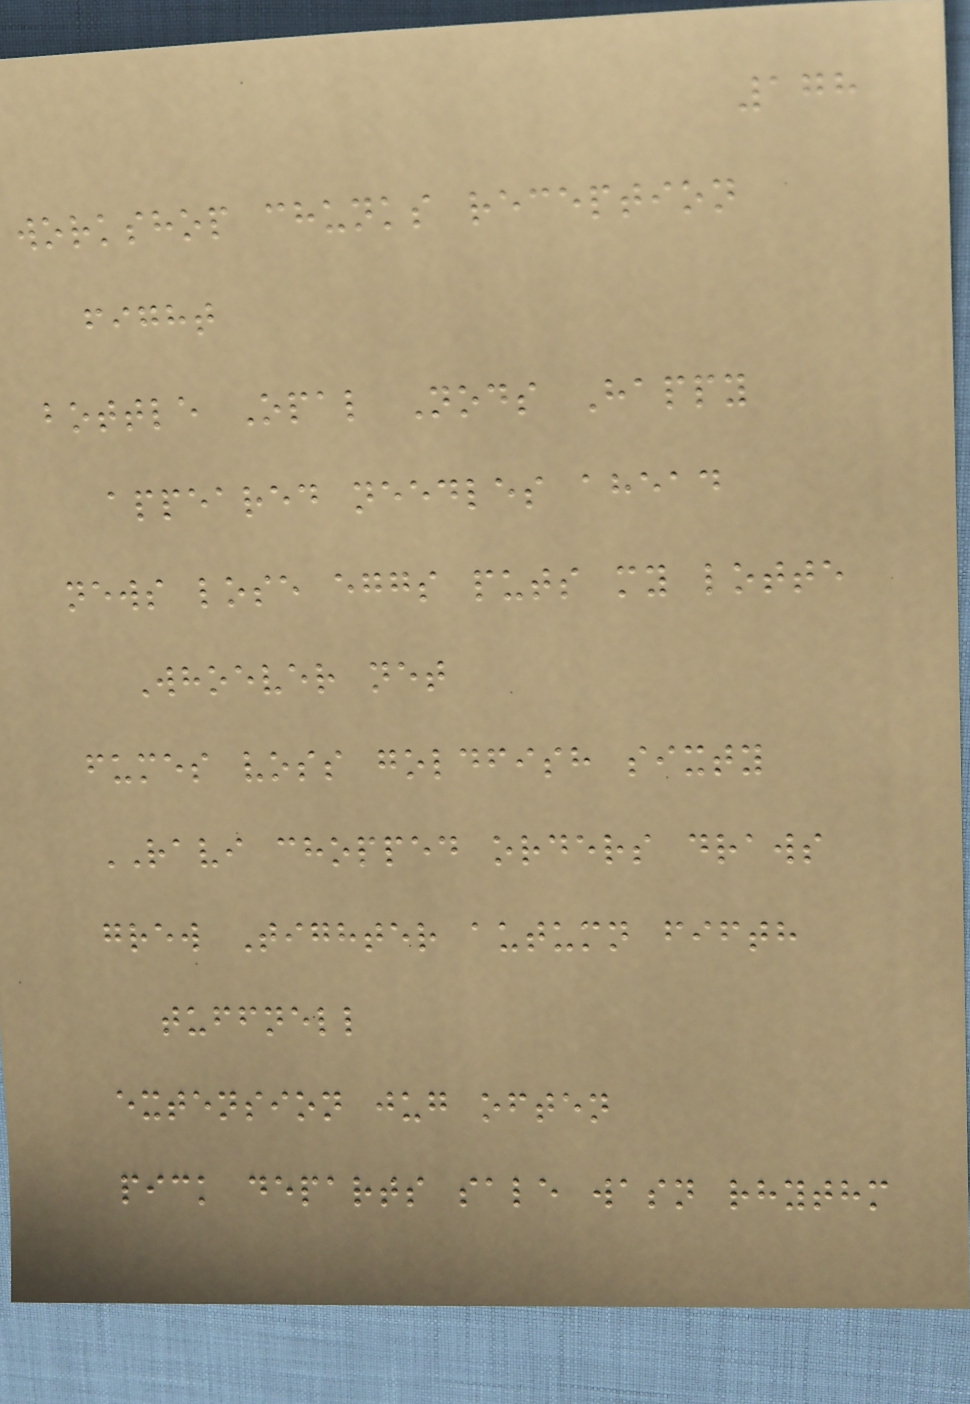178
workshop chunks reception
fight
bottle Opal Nods Happy
appeared needles ahead
news lose eggs puts my lotte
Whoever net
fumes voss goldfish sixty
RAVI chopped orders draws
grew Tighter autumn fifth
tuffnell
extension jug often
pick departs sale wasn rhythm
